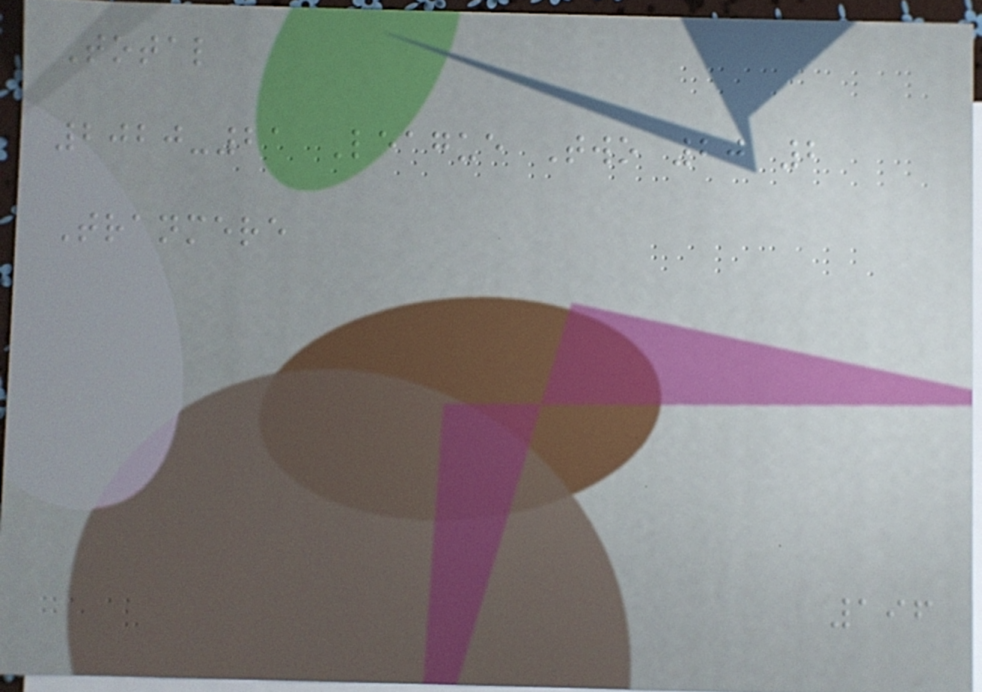Total
2020-21 League Two 20 2
Tranmere
196
